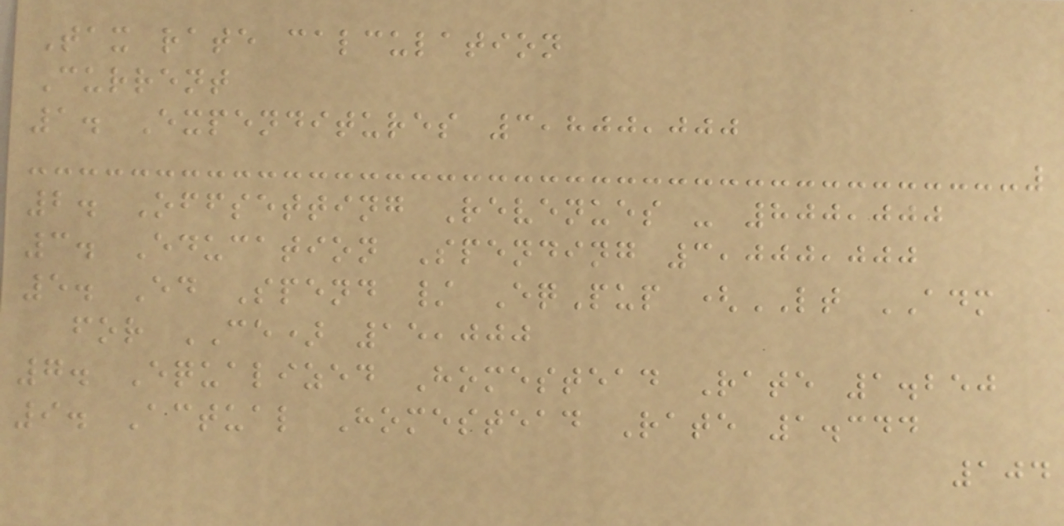Tax rate calculation
Current
1. Expenditures 3,800,000
2. Offsetting Revenues - 800,000
3. Education Spending 3,000,000
5. Ed Spend / EqPup (LT ADM
for CE) 15,000
7. Equalized Homestead Rate 1.250
9. Actual Homestead Rate 1.344
104
